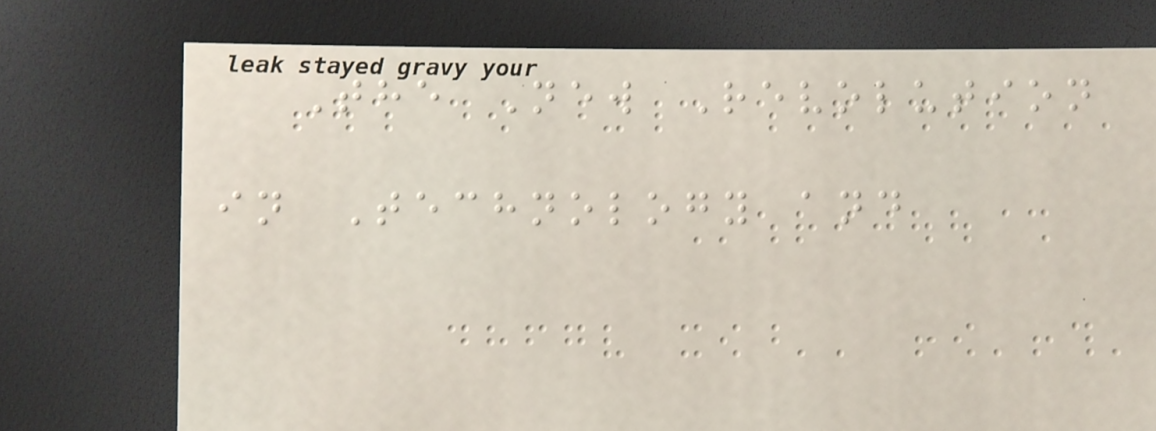The New Revolution
in Technology and
